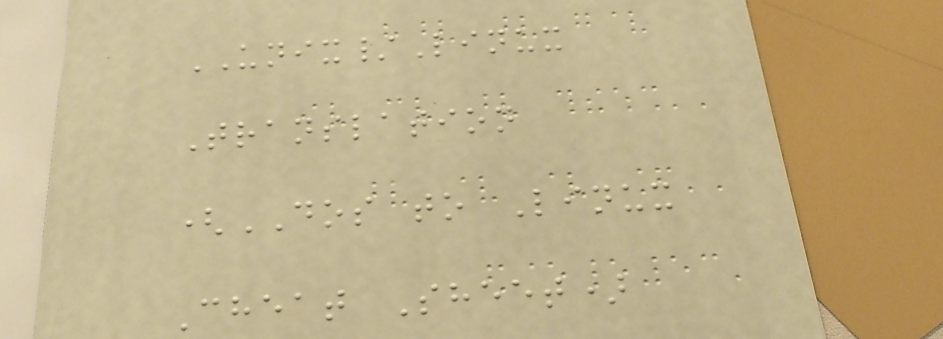UNIX/Linux
Translation
(DOS to Linux
Cheat Sheet)
